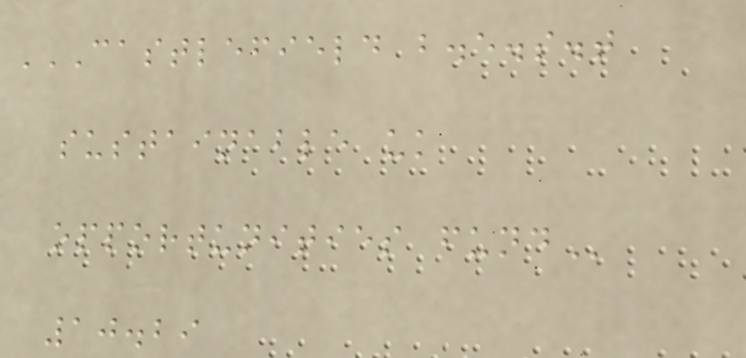CASTLEFIELD B.E.S.T
SUSTAINABLE UK
OPPORTUNITIES FUND
10.29
